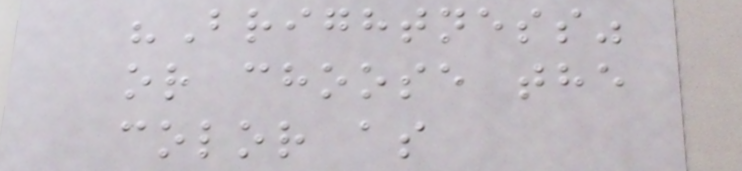"Brightness"
or choose the
color as
